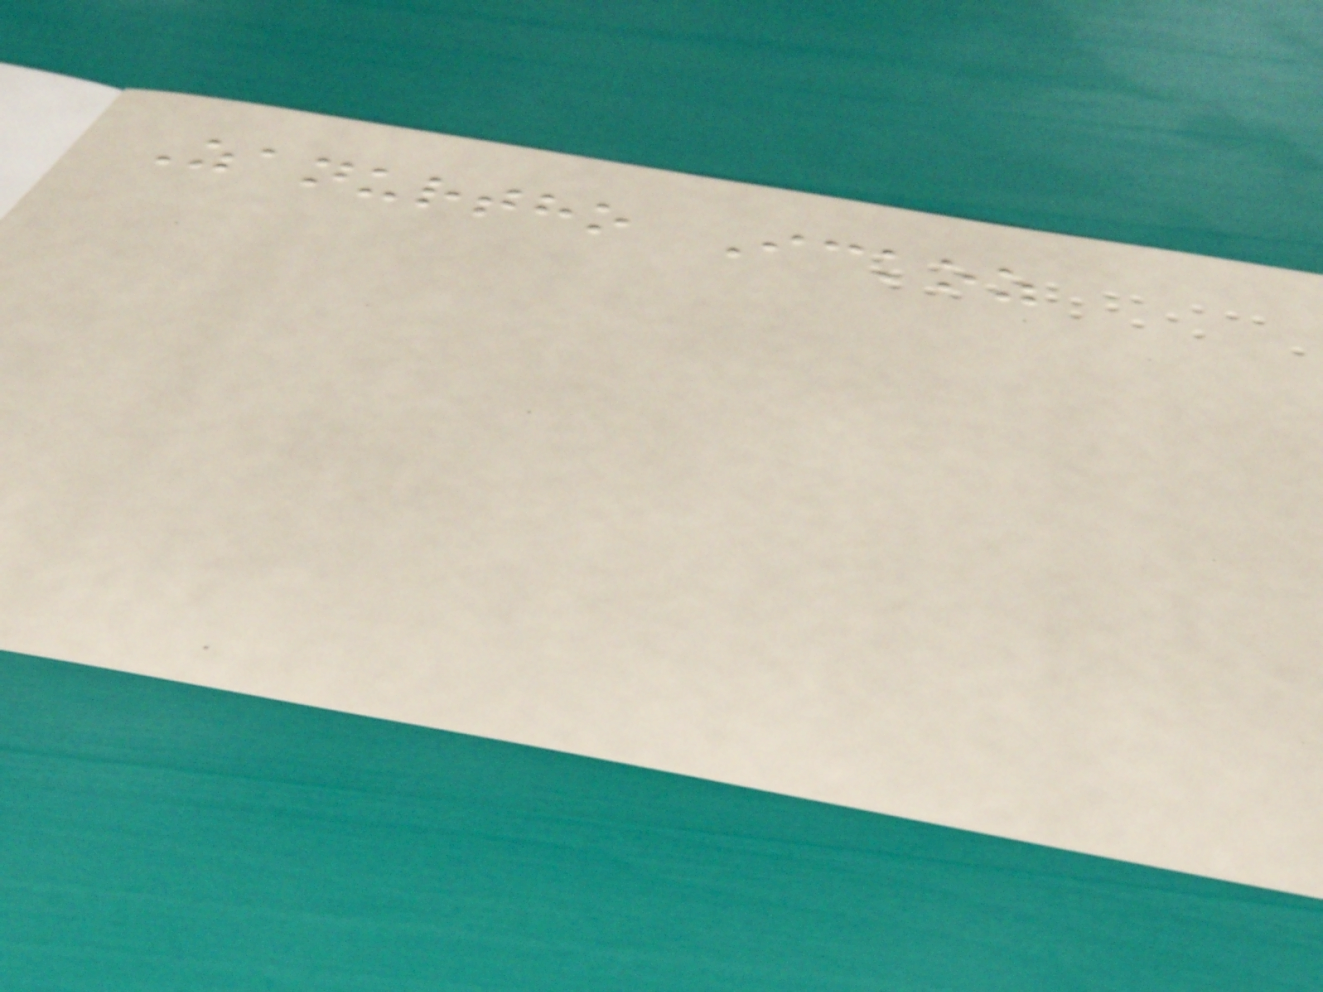Zanurtho Ickoz
